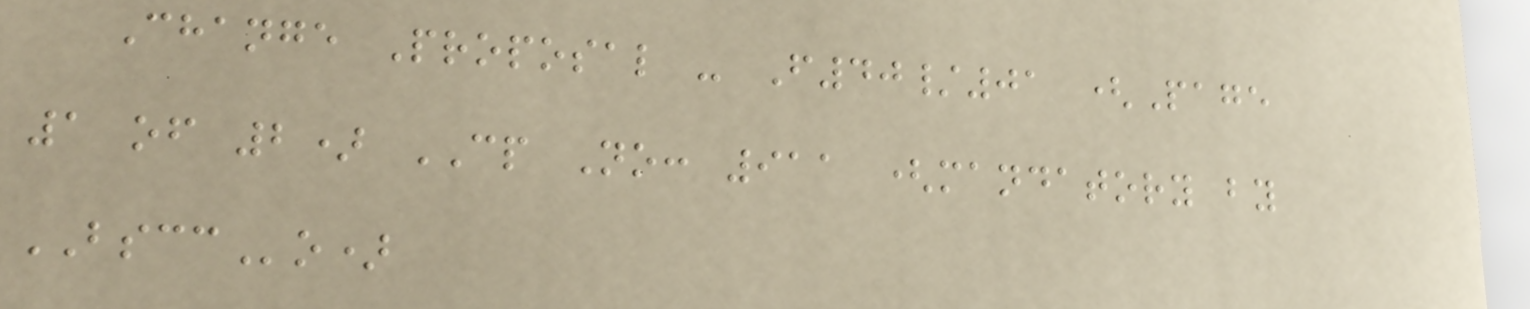Change Proposal - F40/01 (Page
1 of 2) CP No: 911 (mandatory by
BSCCo)
